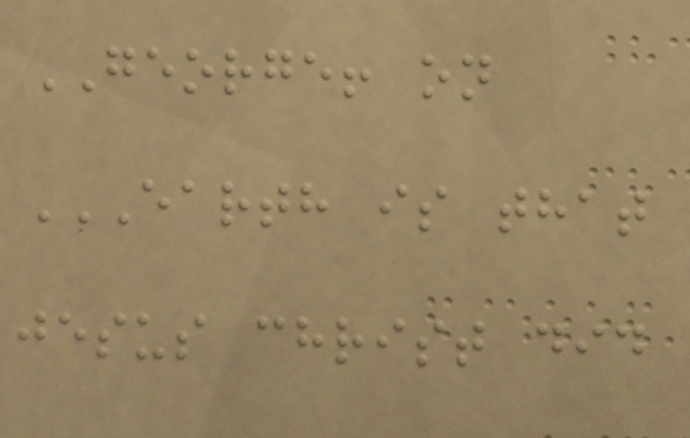GEORGE! on
EARTH IS THAT
JESUS CHRIST DID
